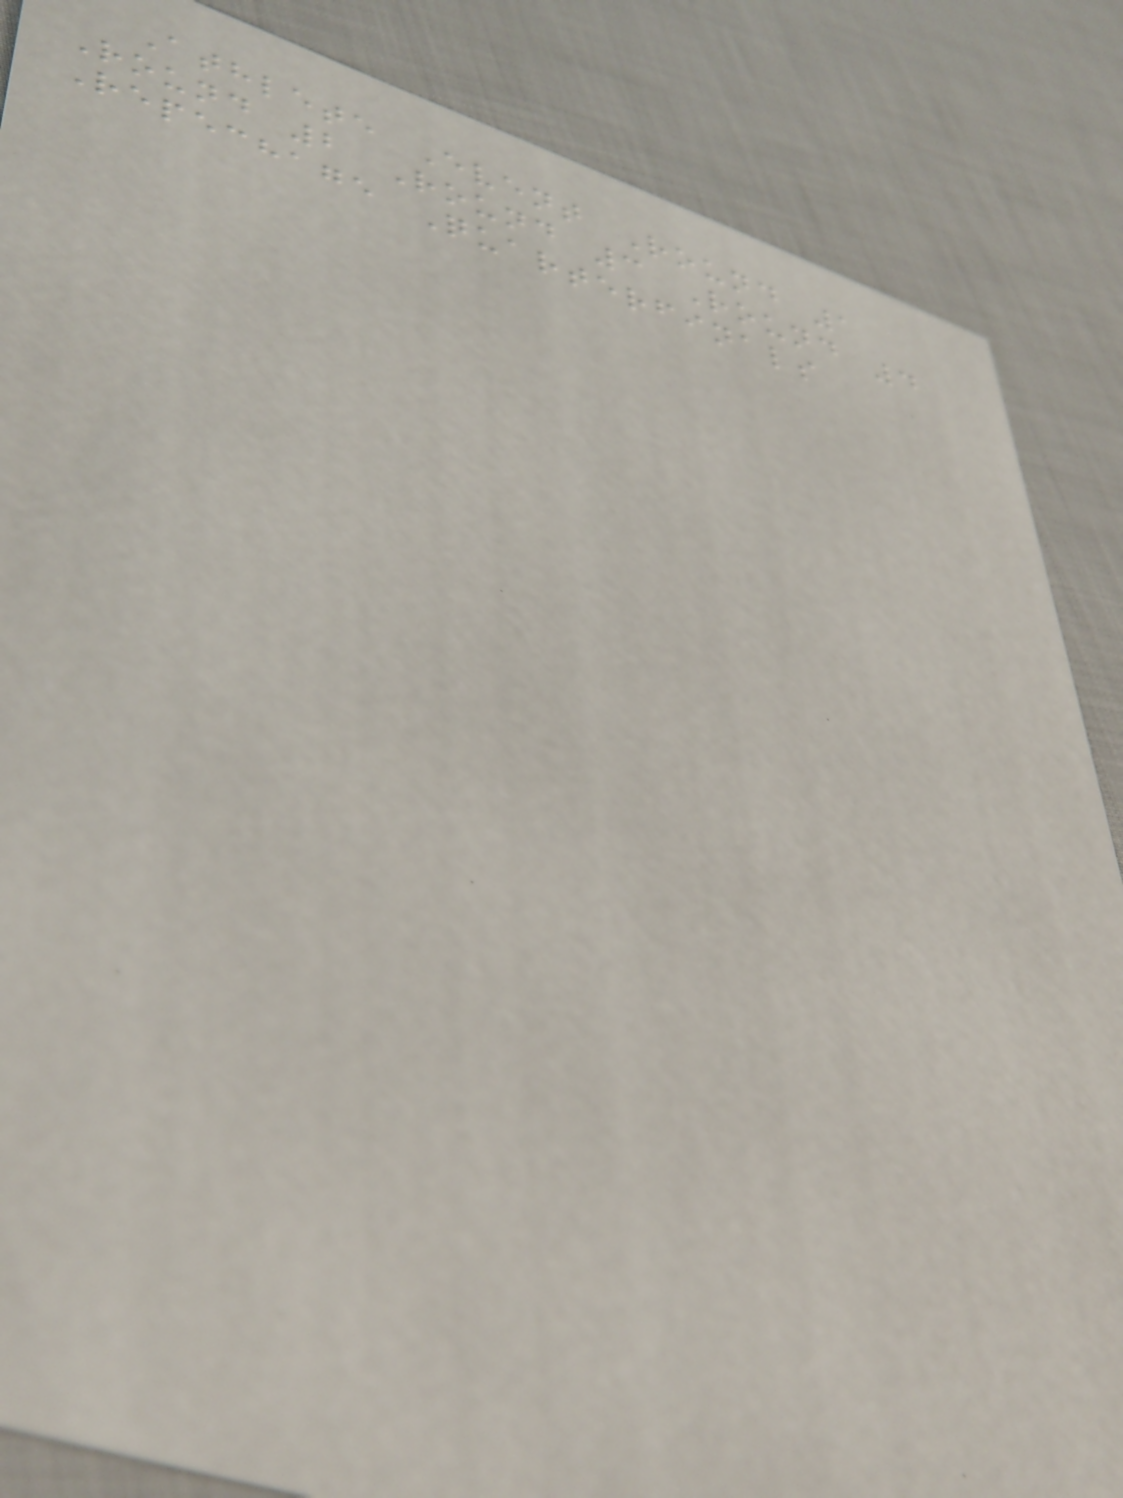Athlete Event Round 1
Round 2 Round 3 Round 4
Repechage Quarterfinals
